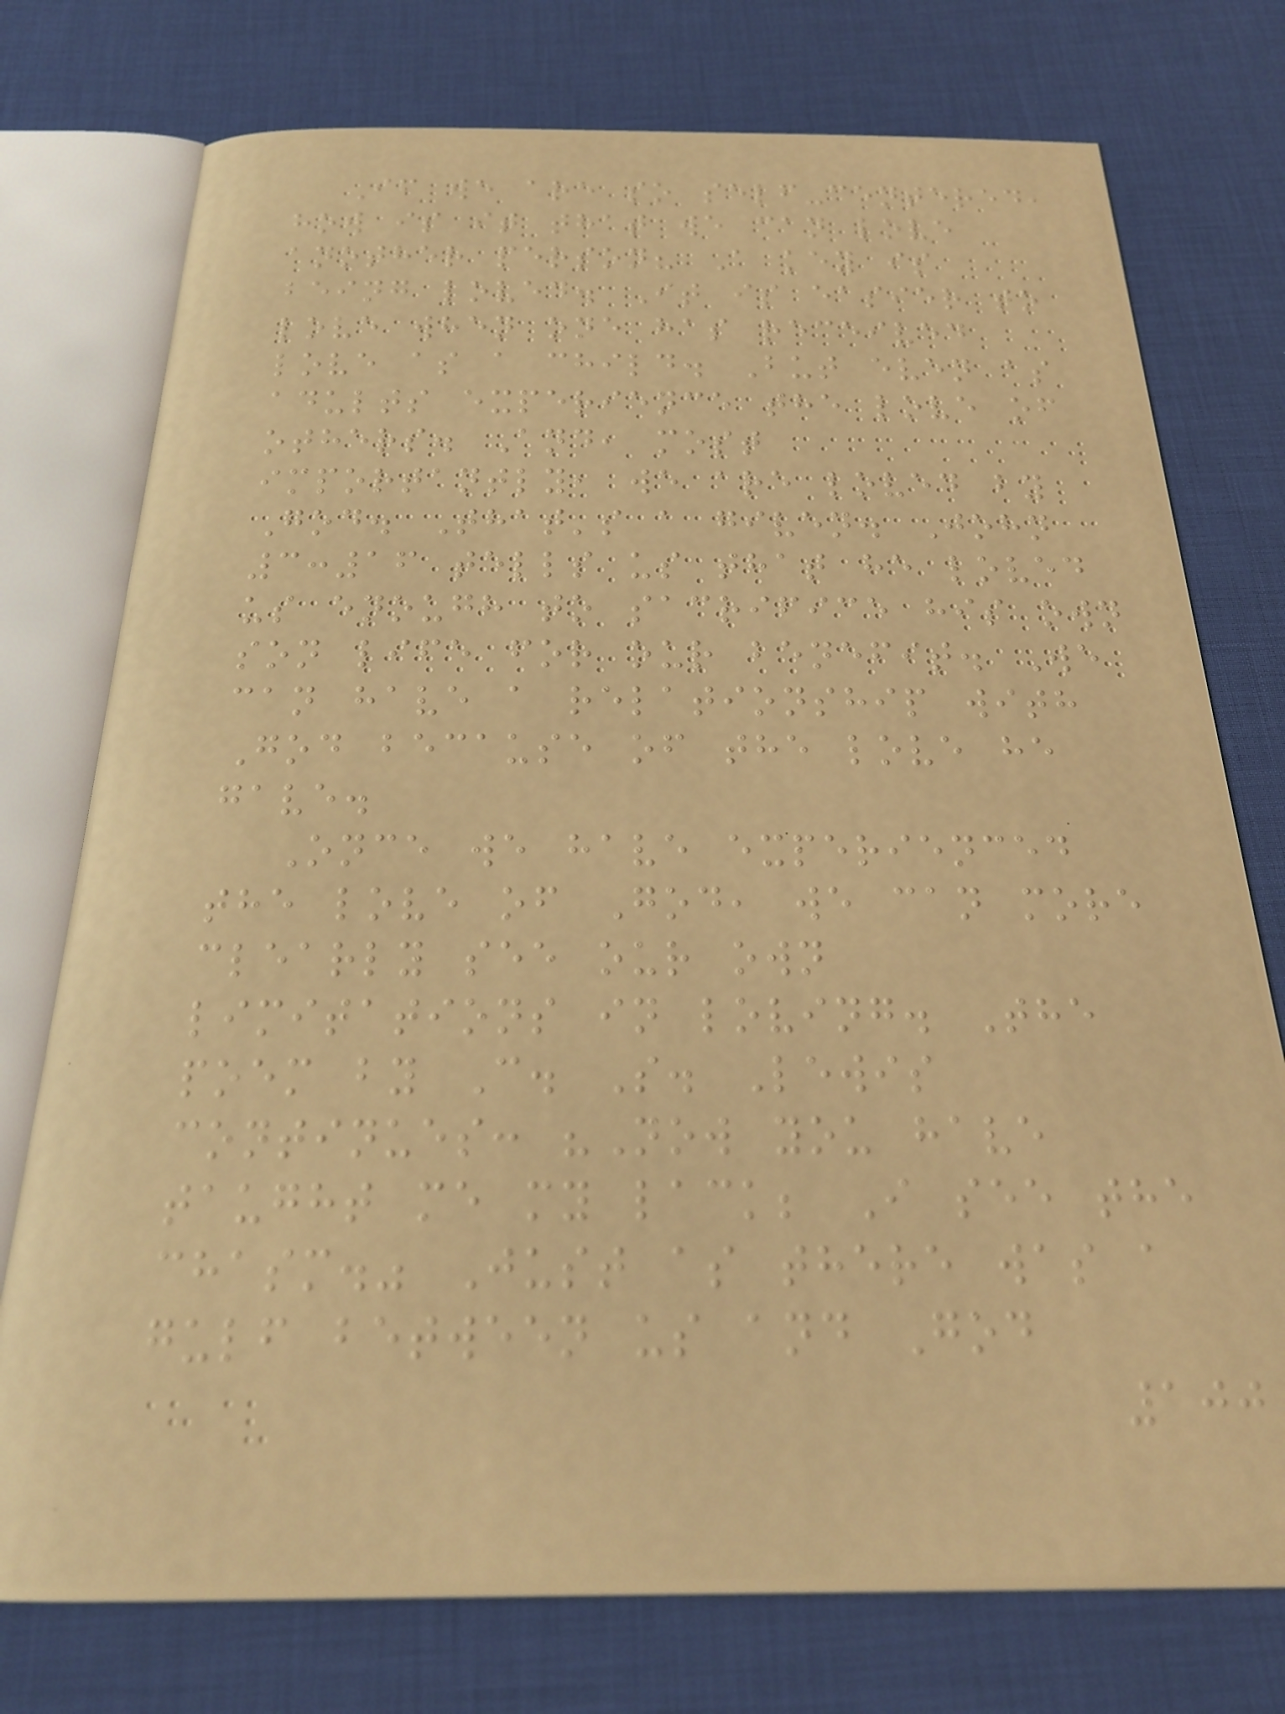If we are so self-centered,
how is it that we can love
another person? A key is
being loved. It is easier to
love when one has received
love as a child. But even as
adults experience the love of
others. And, most
importantly, we are loved by
God. That's a given. John
3:16 tells us that he loved
us enough to sacrifice his own
son life for our benefit. We
can have a relationship with
God because of the love he
gave.
Once we have experienced
the love of God, we can more
clearly see our own
limitations in loving. The
poem by C. S. Lewis
continues: "Now you have
taught me my lack; I see the
chasm." Just as there was a
gulf between us and God
100
